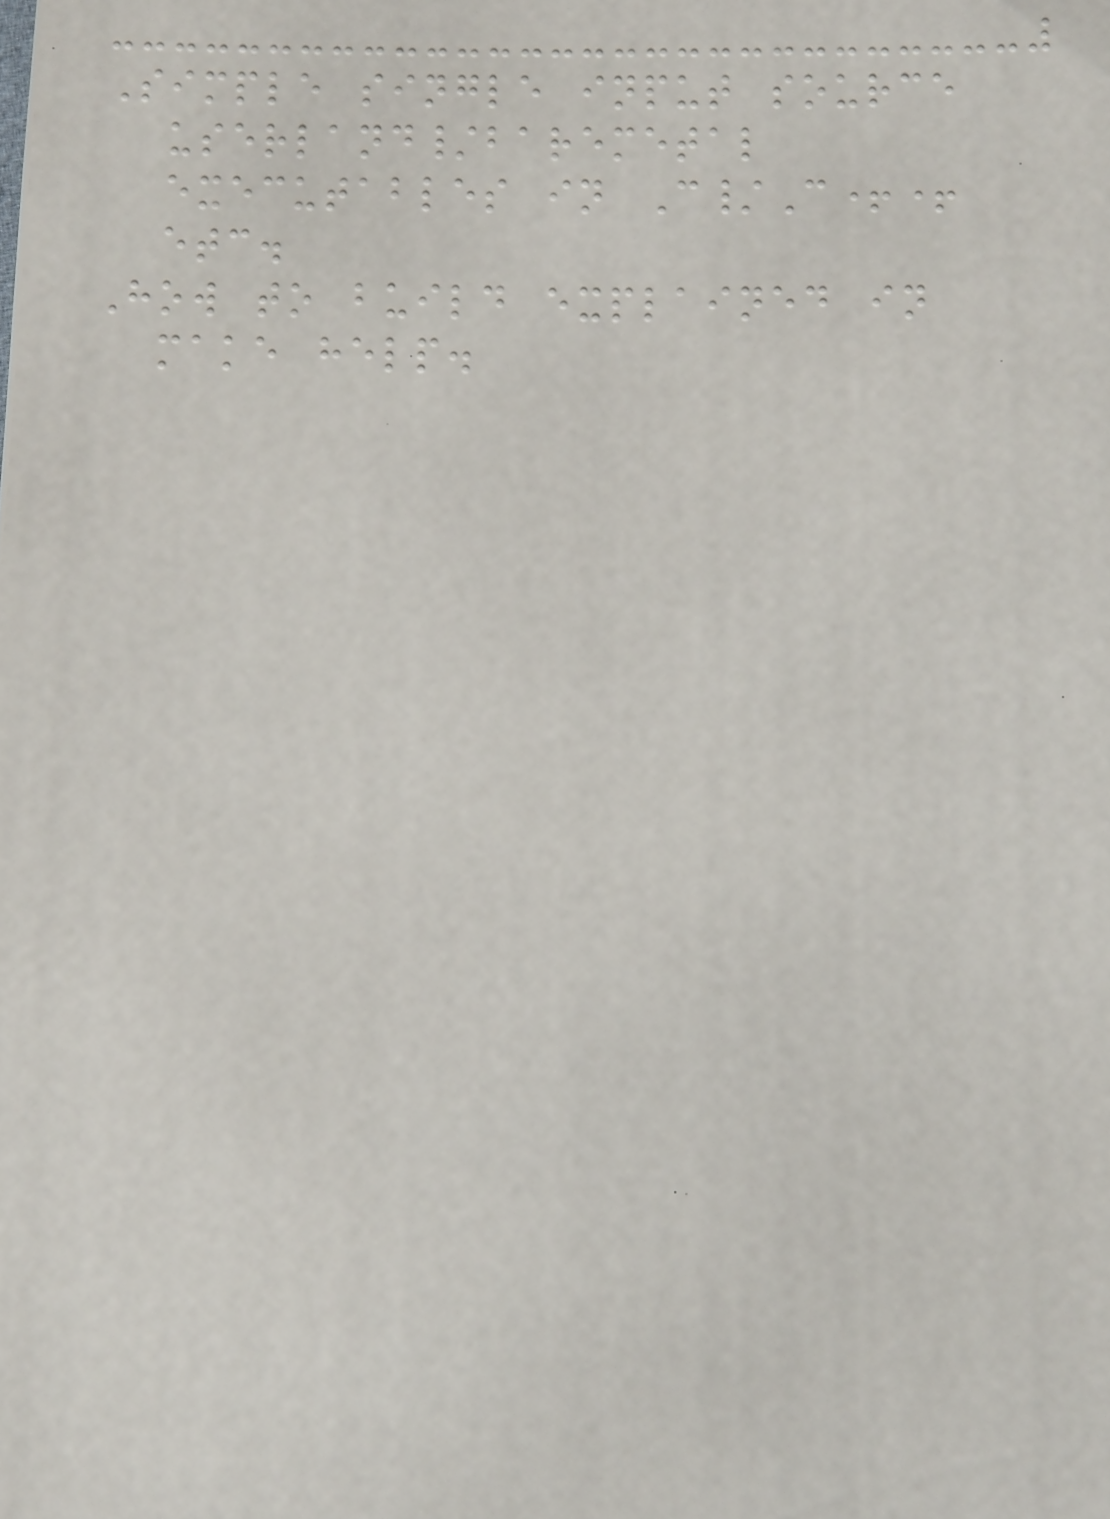Simple single input source
userland/baremetal
executables in C/C++
etc.
How to build explained in
make help.
